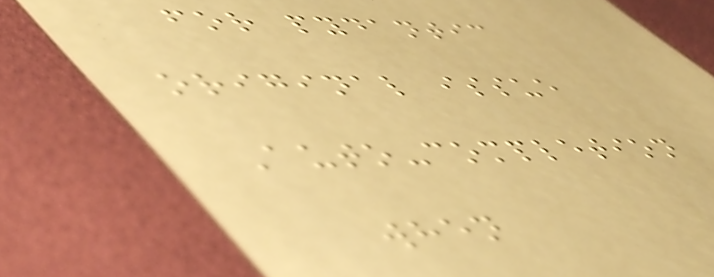for pydantic
original issue
Auto-completion
when
